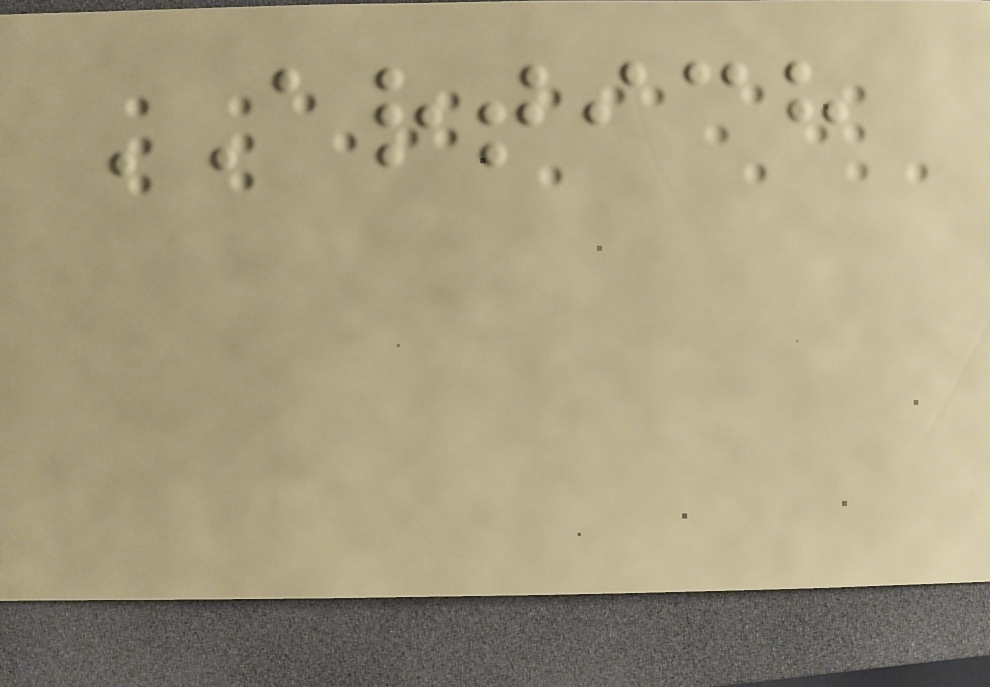ARTICH
